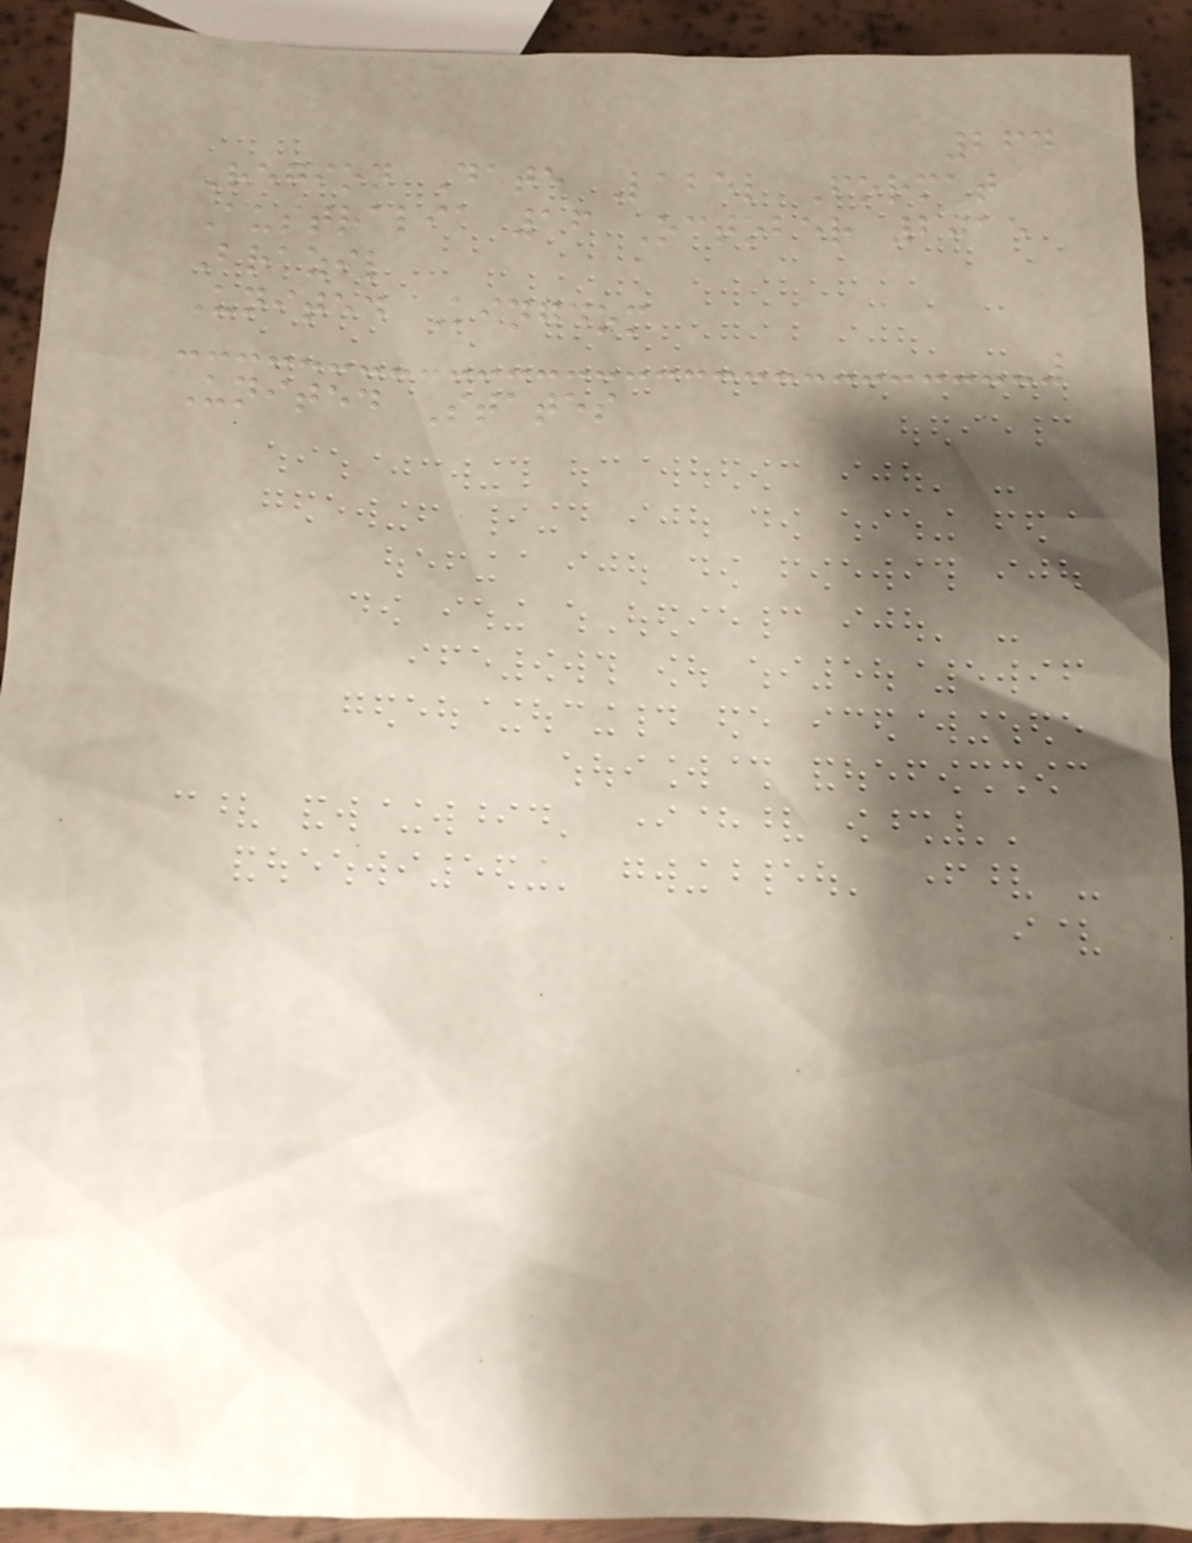264
Region Date Label Format
Australia 16 October 2015
Brazil
United Kingdom
United States
